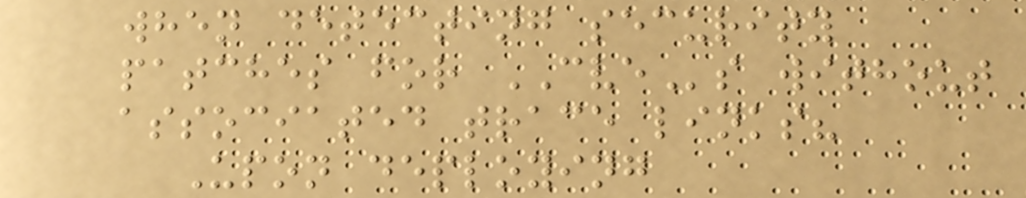when detecting security
patches for CVEs without
associated trace links?
Upon deploying
